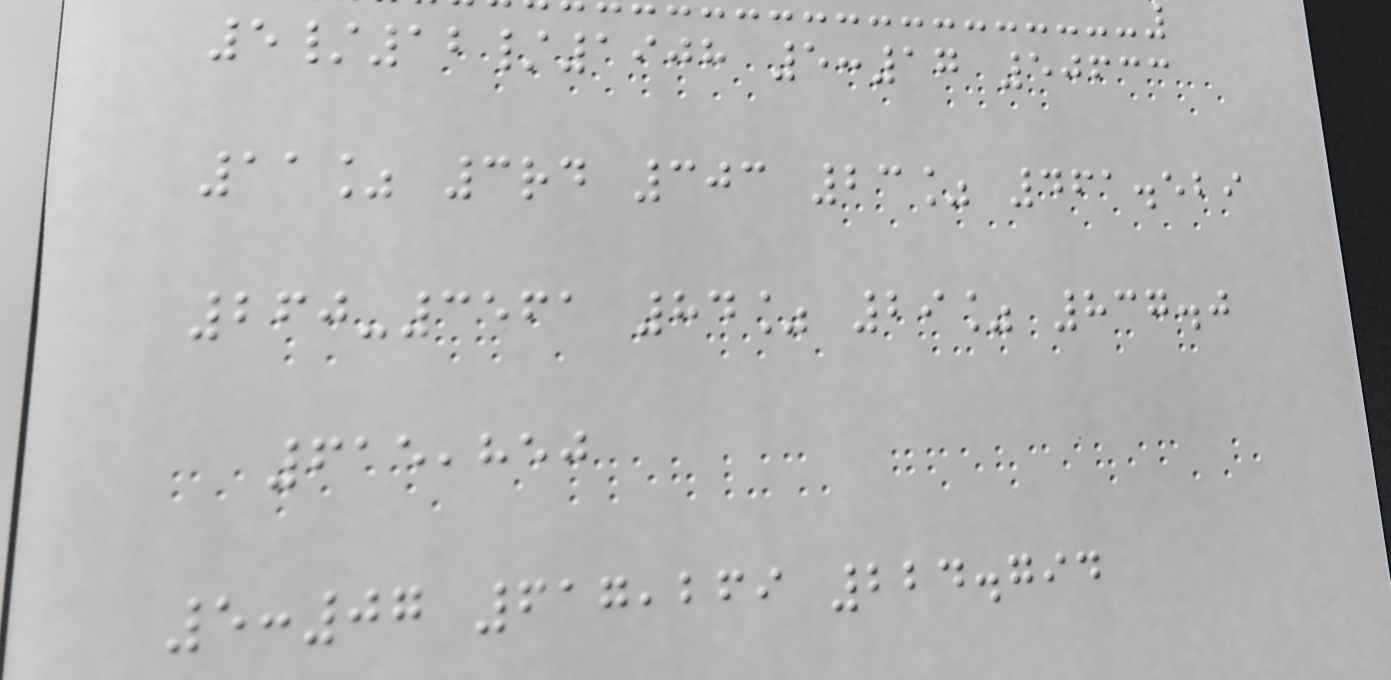5/12/1908 5:17 50633
11% 3rd 303 23% 461.529
260-3561 84% 29% 837.0
615,850
5:07 617,269 224.794
